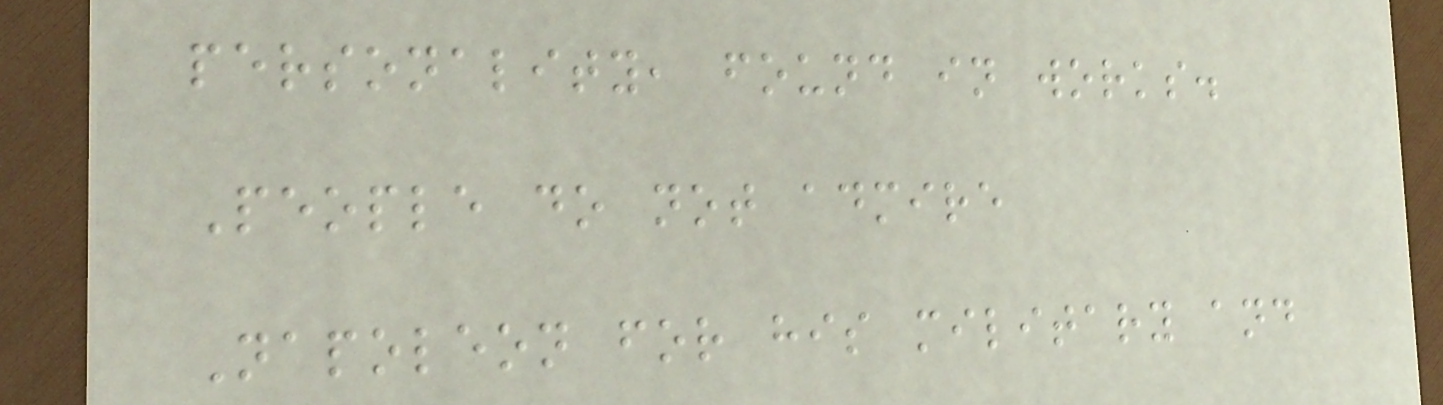personality, found in works.
People do not admire
Napoleon for his military and
